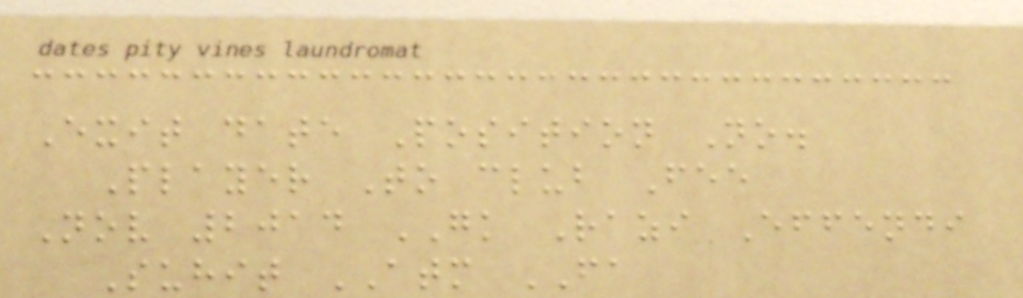Exit date Position No.
Player To club Fee
Nov 2014 GK Razi Effendi
Suhit ATM FA
